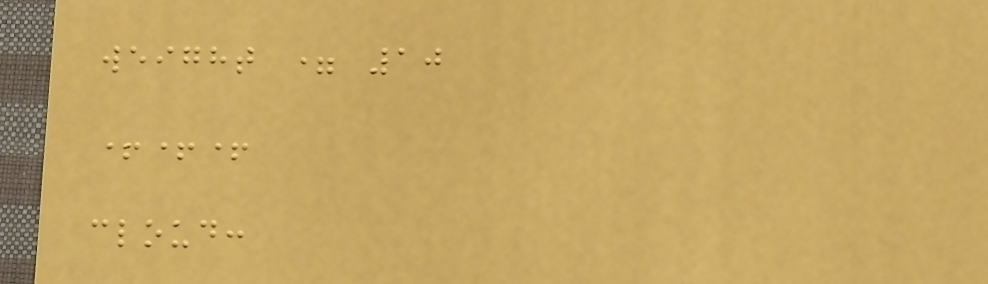weight = 10
+++
cloud:
